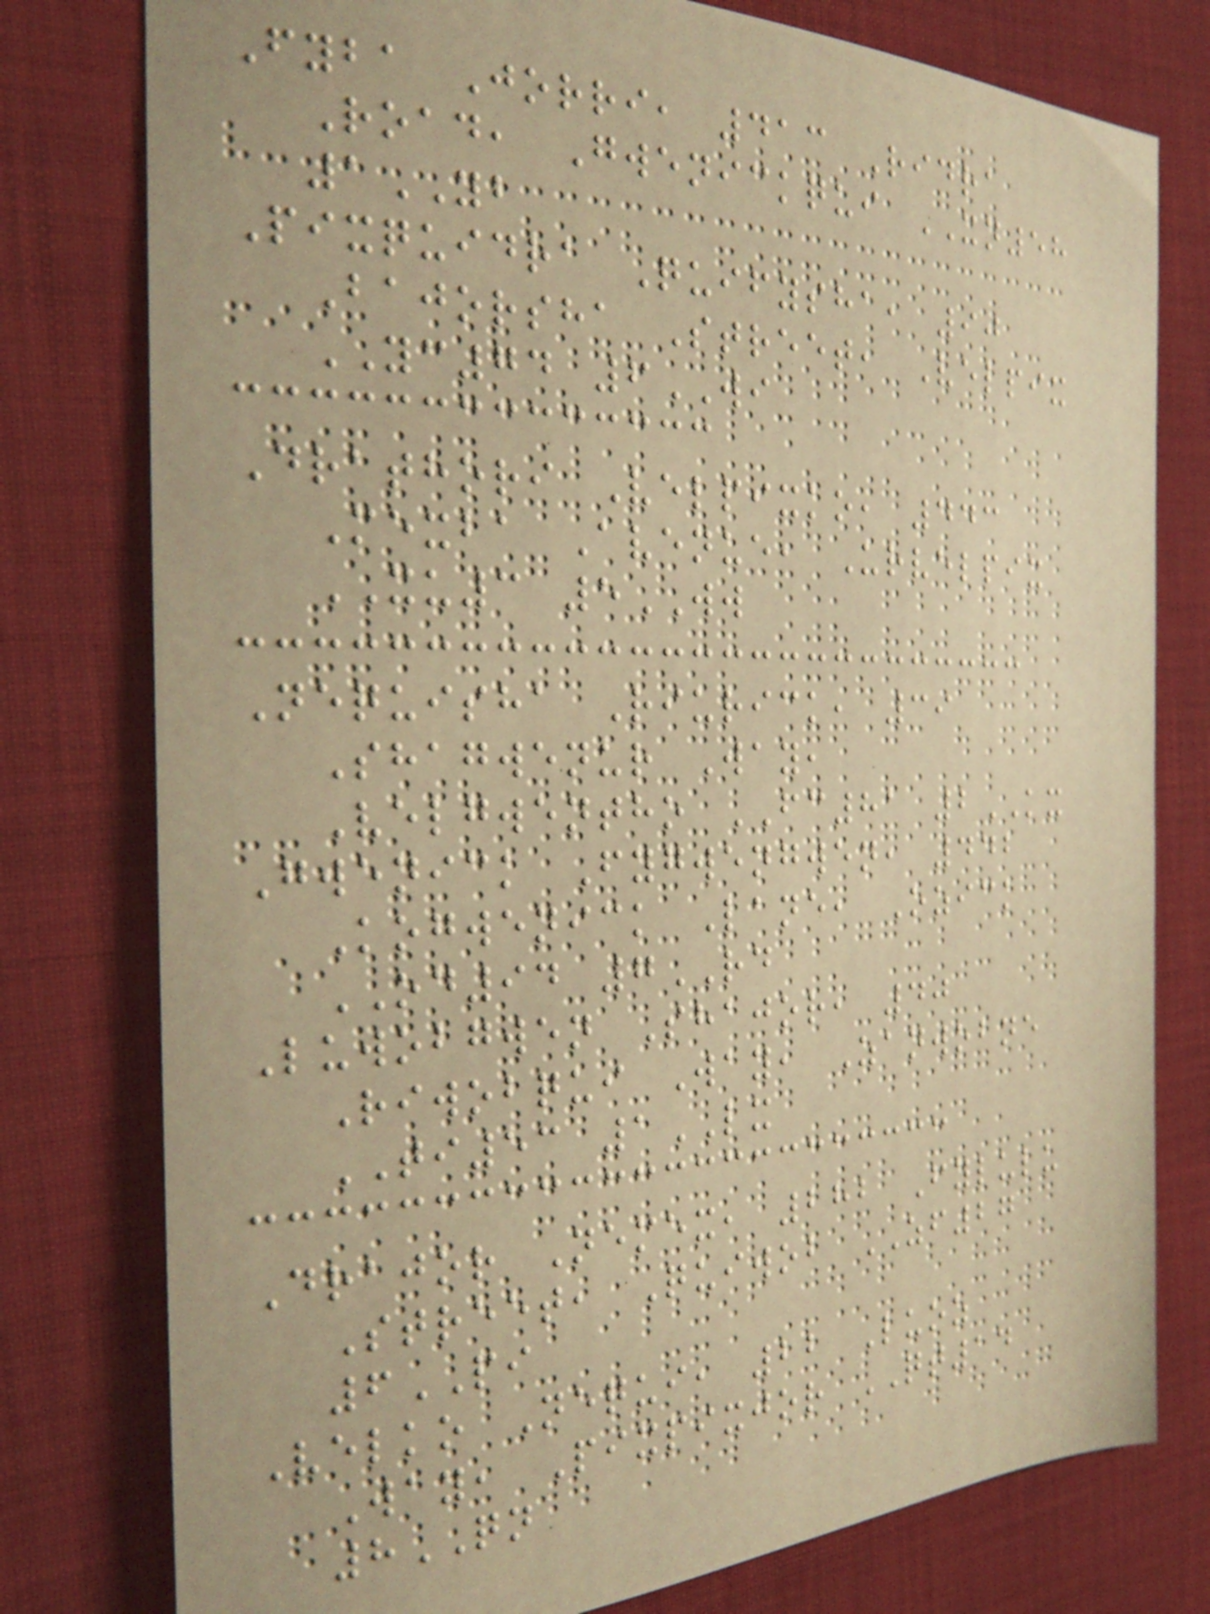Fyba Jorri, 413 Ridra
Road, Gwenickqui XN58
1YB
Pixquidra Quifysha, 90
Bajorsha Street, Velpix
YC74 6WI
Drathori Velpixko, 443
Mexba Avenue, Urvelpix
XU3 5WW
Nequisha Riurick, 39
Shagwenur Way,
Velgwentho FC81 2KX
Gwenick Fygwengwen, 442
Kogwenick Lane, Ozick
OD94 7RD
Luwobgwen Shajor, 40
Riwobqui Way, Zanwobne
TI53 1LX
Drajor Nemex, 282 Fylulu
Street, Quiwob ZF27
6PI
Velko Nequi, 22 Luoz
Way, Pixpixjor QT14
8QN
